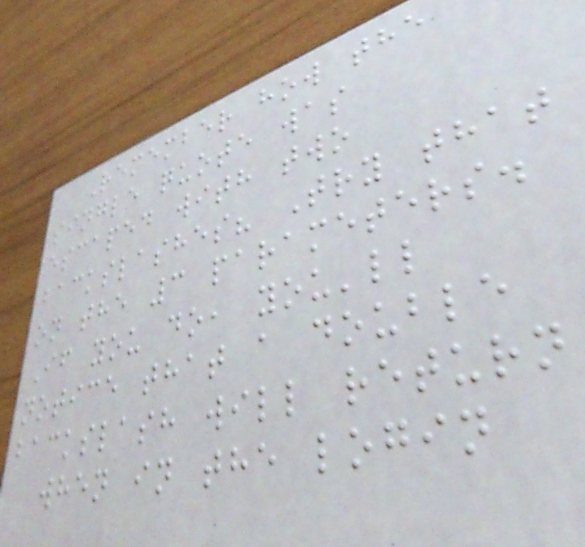Remember how the
single quote was
escaped with two
backslashes? Try that
on the 3 parameters.
If you do, you'll
notice that a double
backslash will return
when in the login
